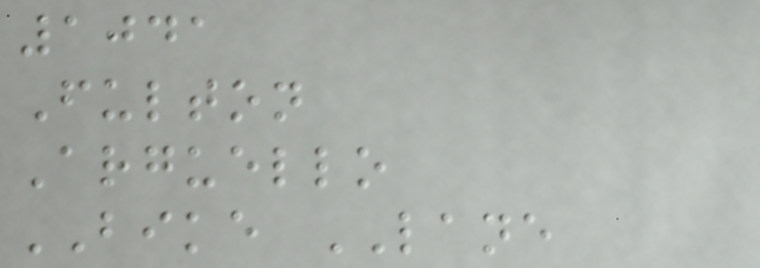1041
Fulton
Arguello
BIKE LANE
